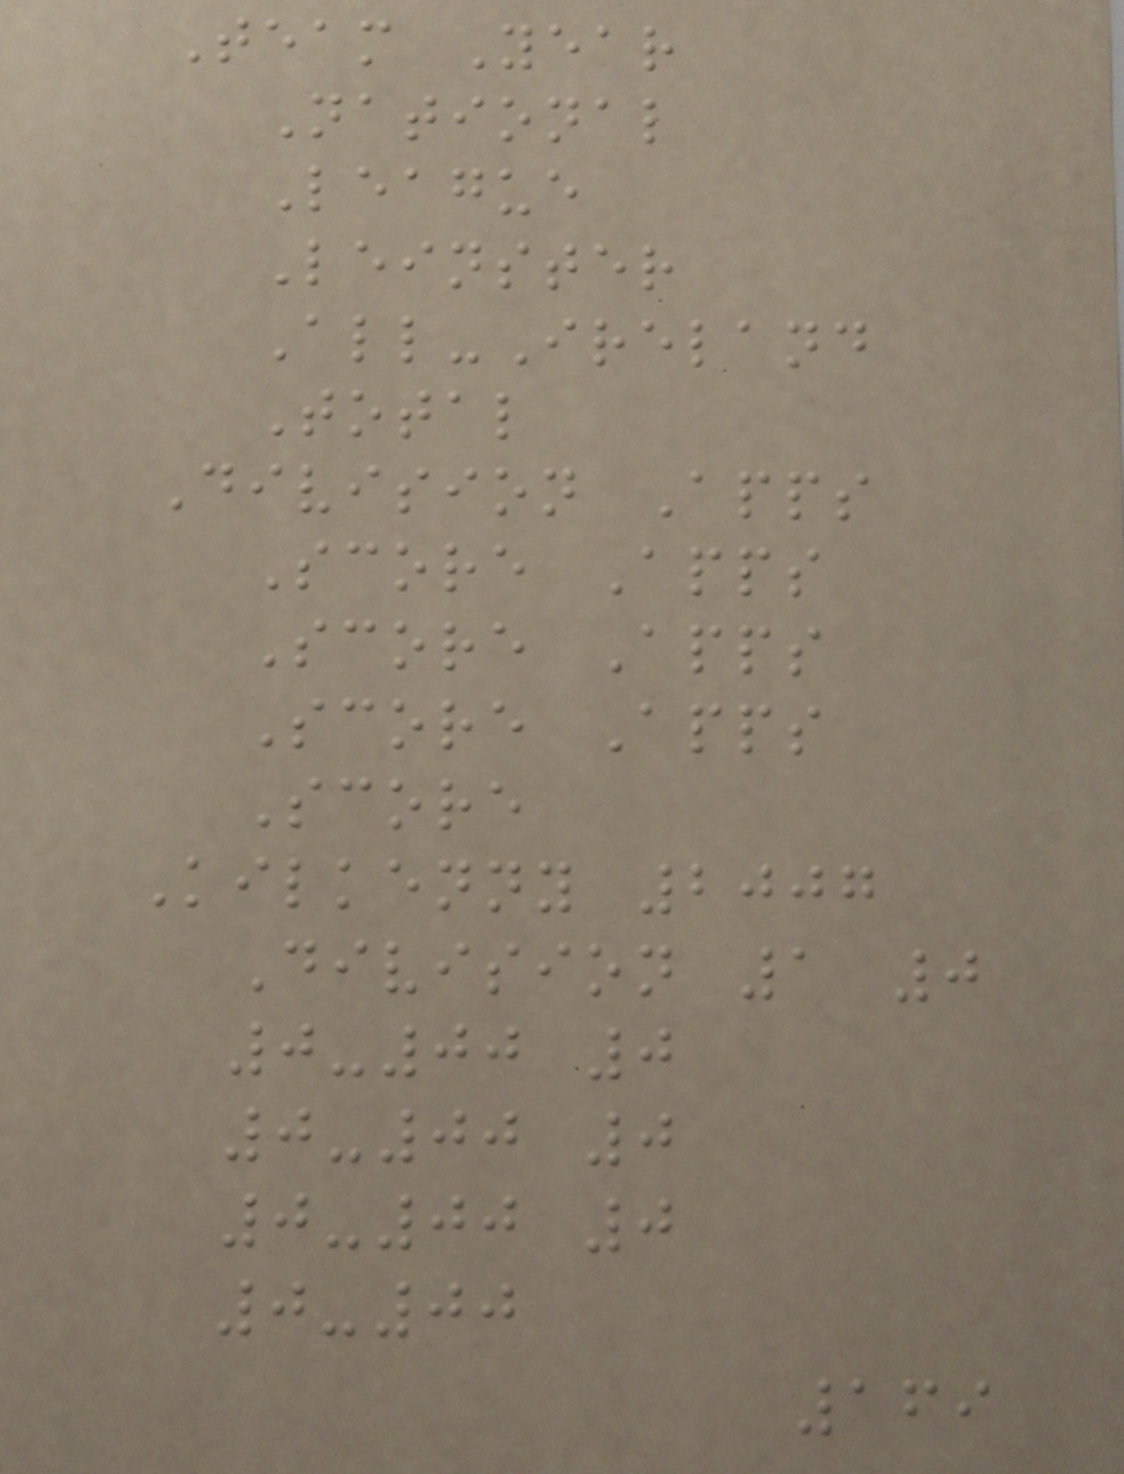Team Year
National
League
Leinster
All-Ireland
Total
Division Apps
Score Apps
Score Apps
Score Apps
Score
Kilkenny 2007
Division 1 0
0-00 0
0-00 0
0-00 0
0-00
169
